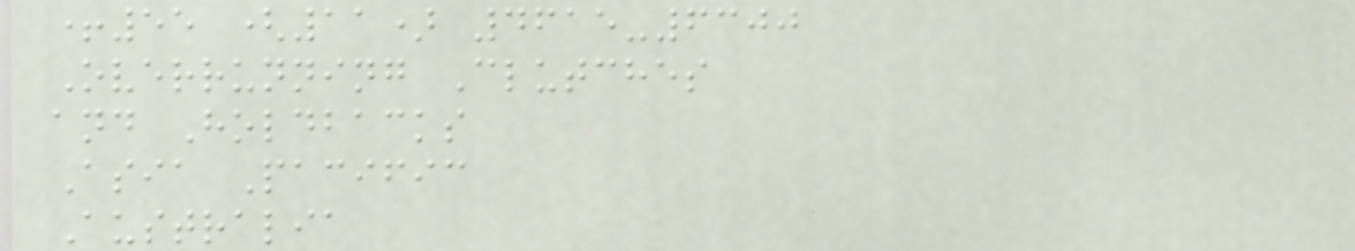+55 (11) 4615-6300
Overrunning Clutches
and Holdbacks
Asia Pacific
Australia
